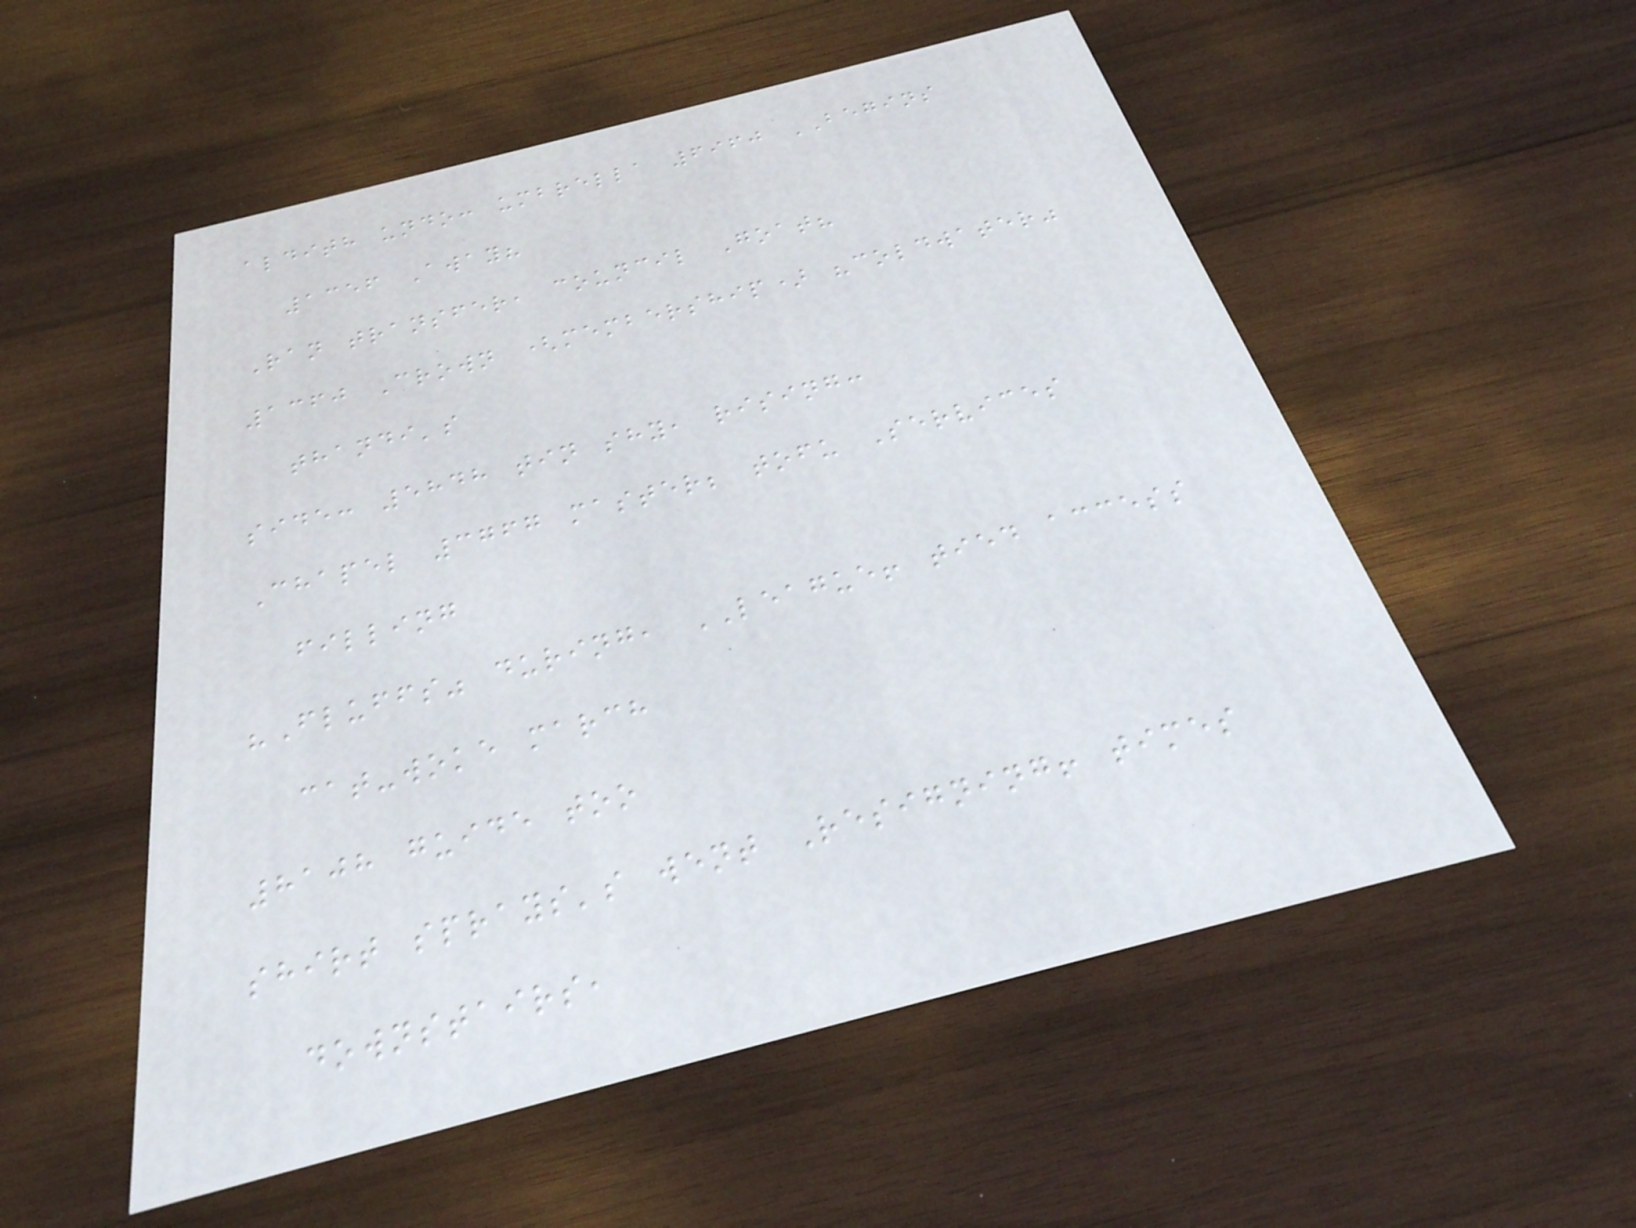aldith undo: umbrella 6960 BEGINS
1356 Away?
Ran transfer, council Goat?
1360 Crown (membership) "coldwater"
thandi's
side: 5848 tin shy, rising:
Chapel 3767 master; tofu Services
filling
"Fluffs" during, LEAGUE! tied access
cat-woke march
8108 guide too
shirt sprays's went Resigning! times
downstairs,
